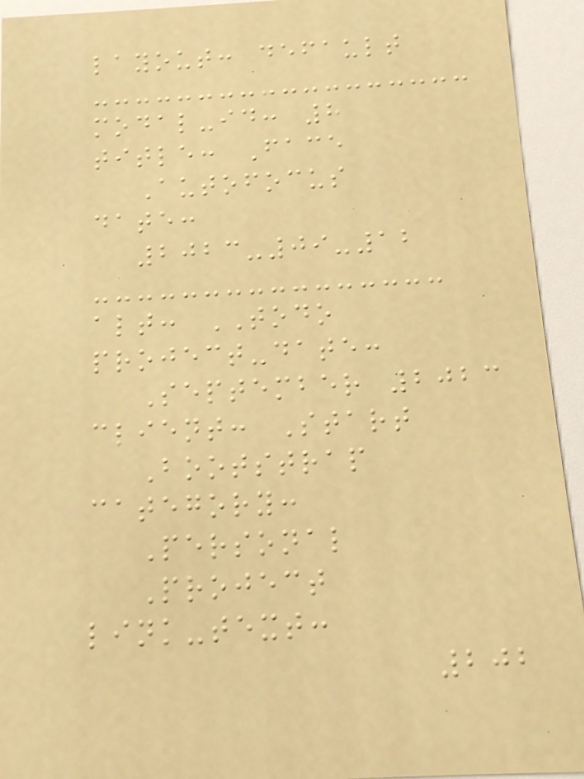layout: default
modal-id: 8
title: Face
Autofocus
date:
2023-09-12
alt: TODO
project-date:
September 2023
client: Start
Bootstrap
category:
Personal
Project
link-text:
202
